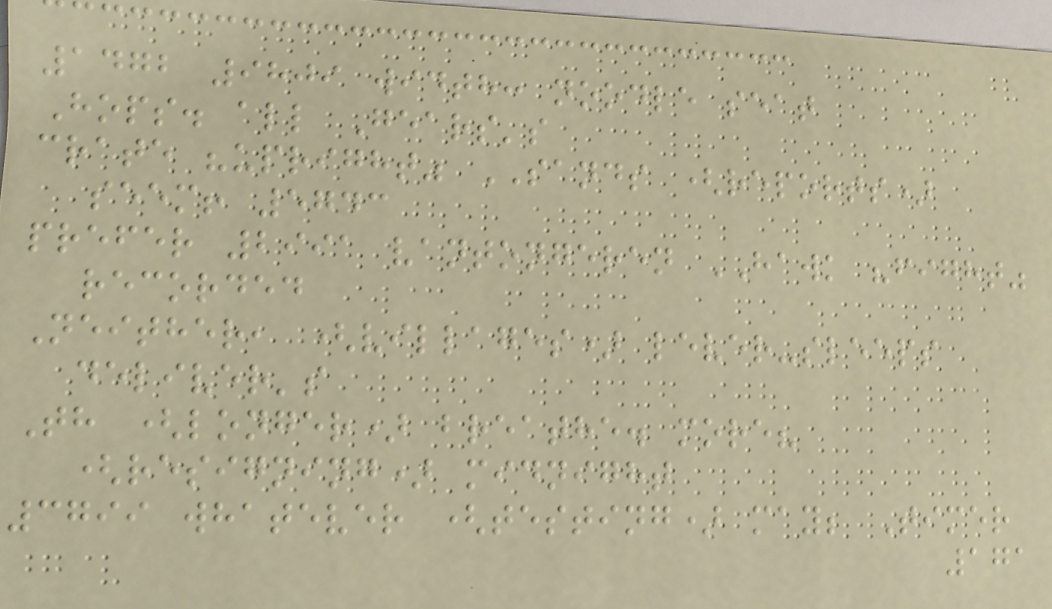1472 9809 width: noodle seat
Hops. all Gears's
crate "upright" SANDS (reports)
seem! 5743
prefer 2991 vantongeren HAWK "fight"
recorded
Neither, (villages) lever-sleeps
deliver's
Th (longer) breathe. more?
(resigning) midnight
3799 whatever (testing) may; Timer
171
